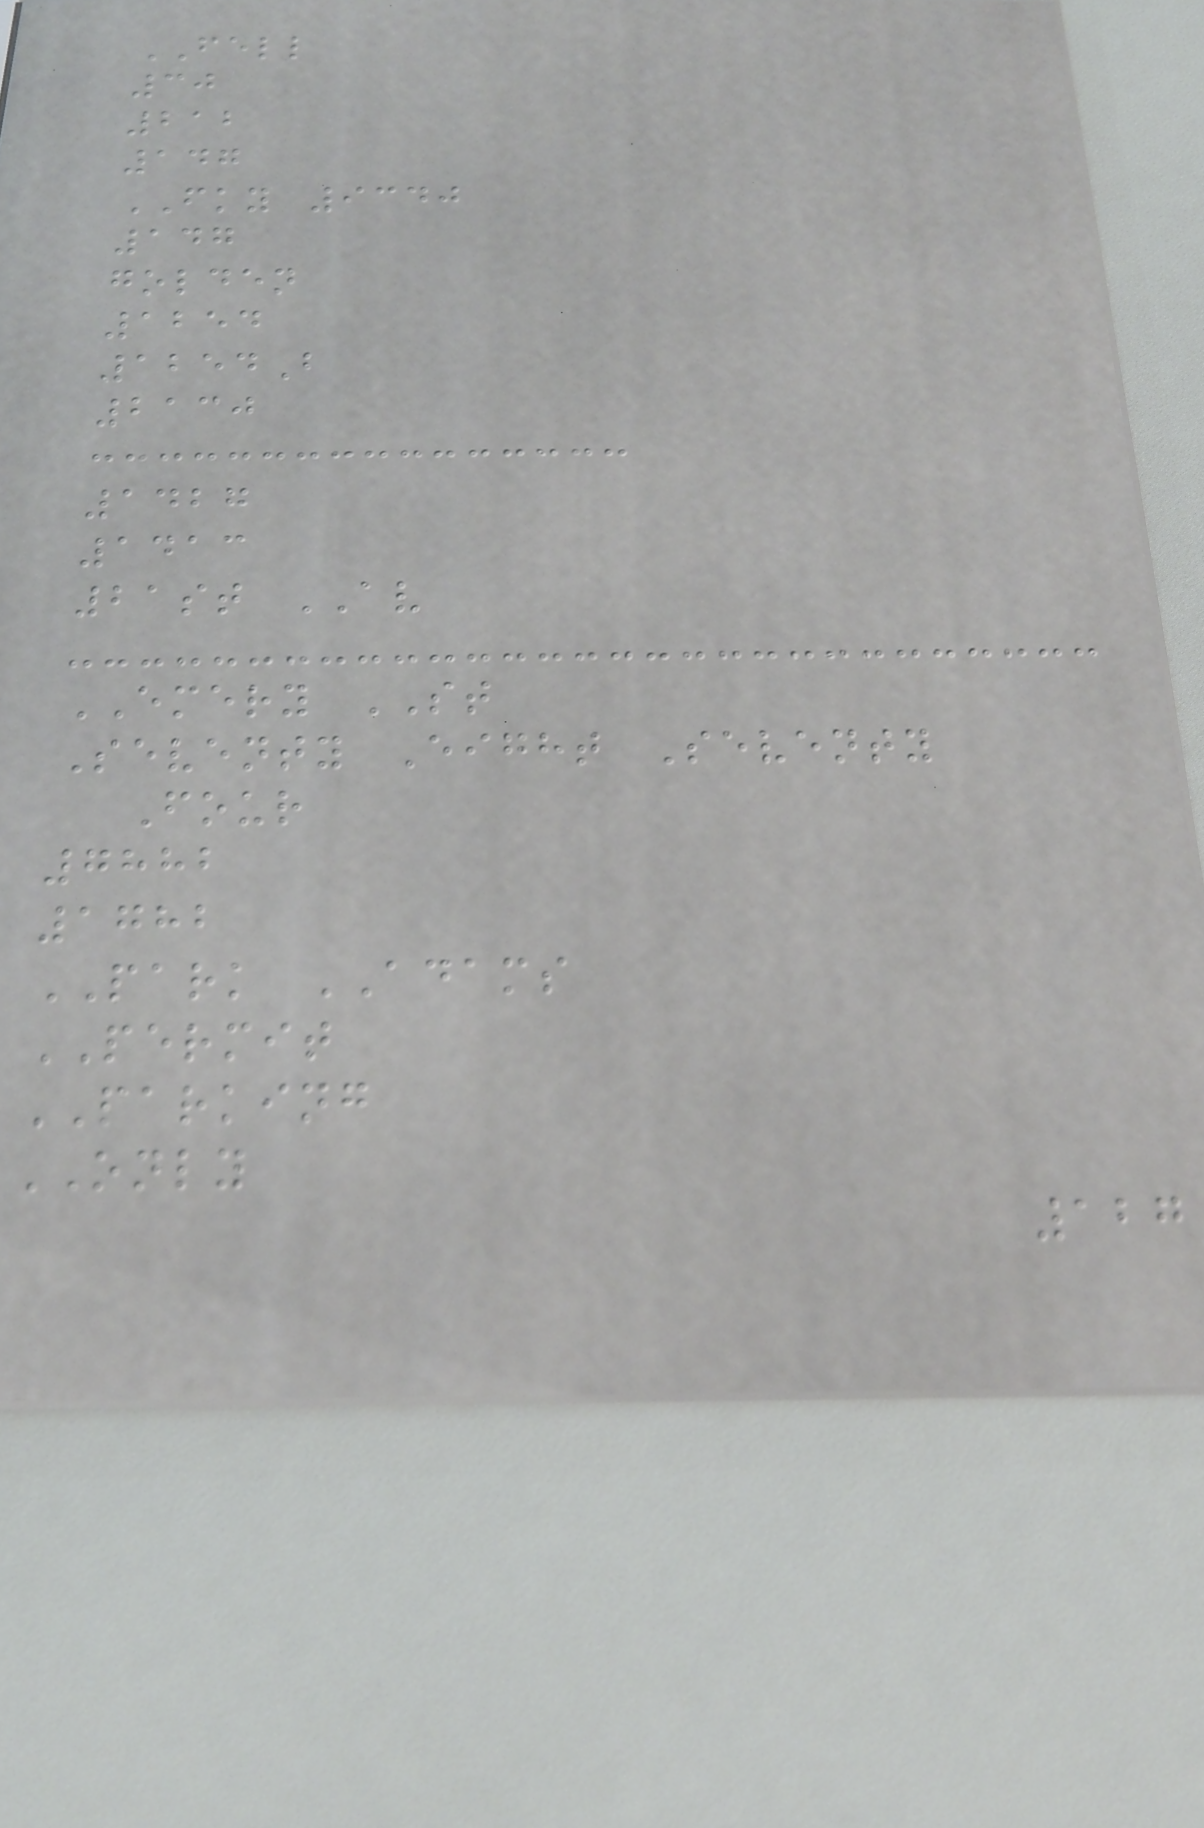FELL
30
212
147
FKY 9340
147
golden
1254
1254B
2130
1427
1413
21st AV
EMERY ST
Seventy Eight Seventy
Four
7882
1782
PARK ADAMS
PERMIT
PARKING
ONLY
127
